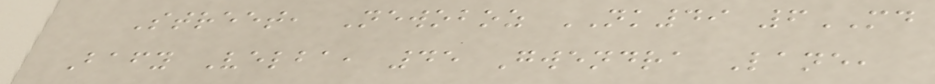Street, Newoboz NK49 6MD
Bafy Velba, 45 Gwendra Lane,
